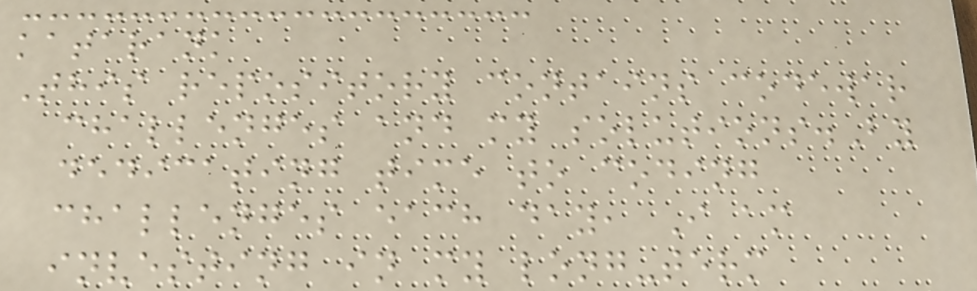katarank
This repository contains codewar
challenges and my solutions.By
dedicating time to coding
challenges each day, I am
investing in my long-term
